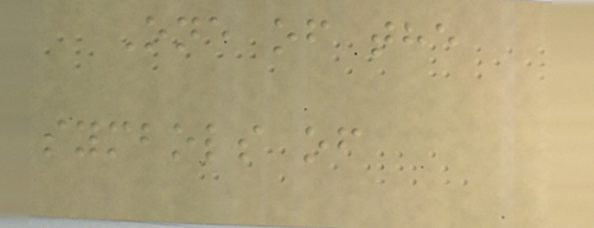One of the
symbols of
